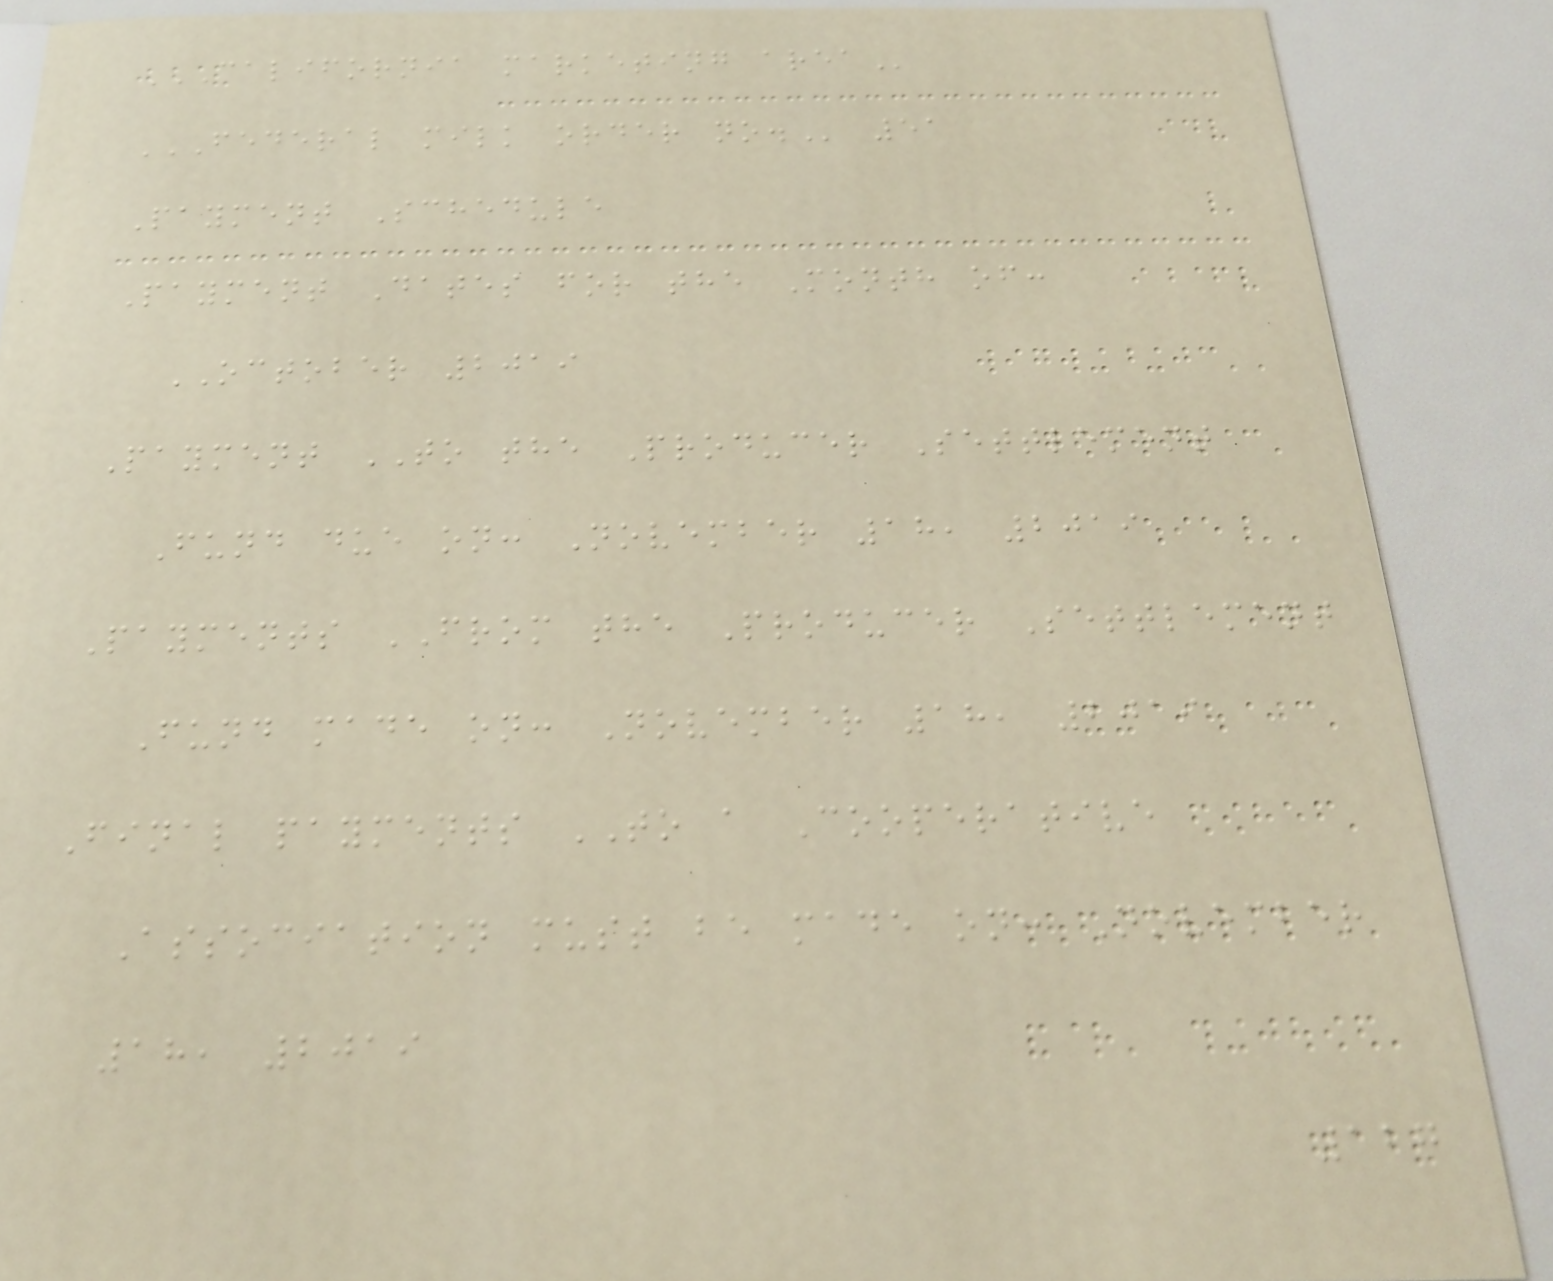CALIFORNIA MARKETING AREA
FEDERAL MILK ORDER NO. 51
Payment Schedule
Payment Dates for the Month of:
OCTOBER 2019
Payment TO the Producer Settlement
Fund due on: November 18, 2019
Payments FROM the Producer Settlement
Fund made on: November 18, 2019
Final payments TO a Cooperative
Association must be made on: November
18, 2019
127
